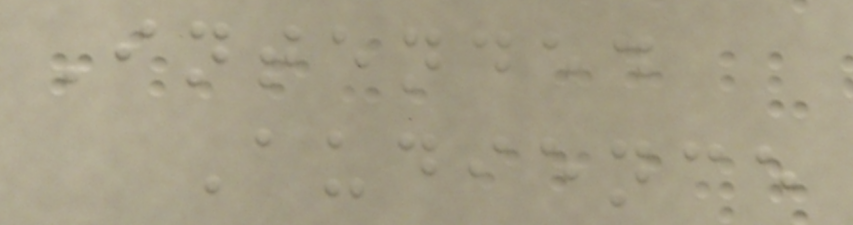Intended
Audience
